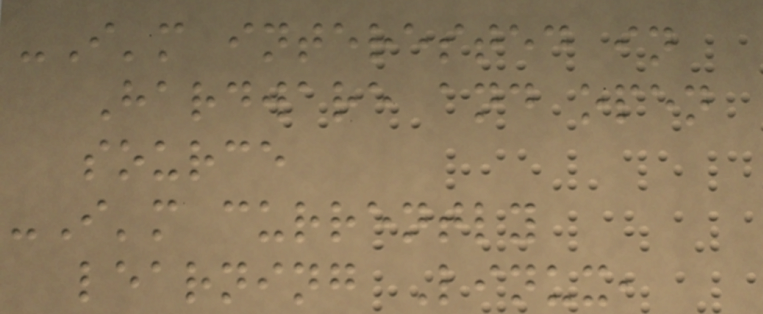-I'm interested in
Hardware and open
source
-I'm currently
learning Linux,
